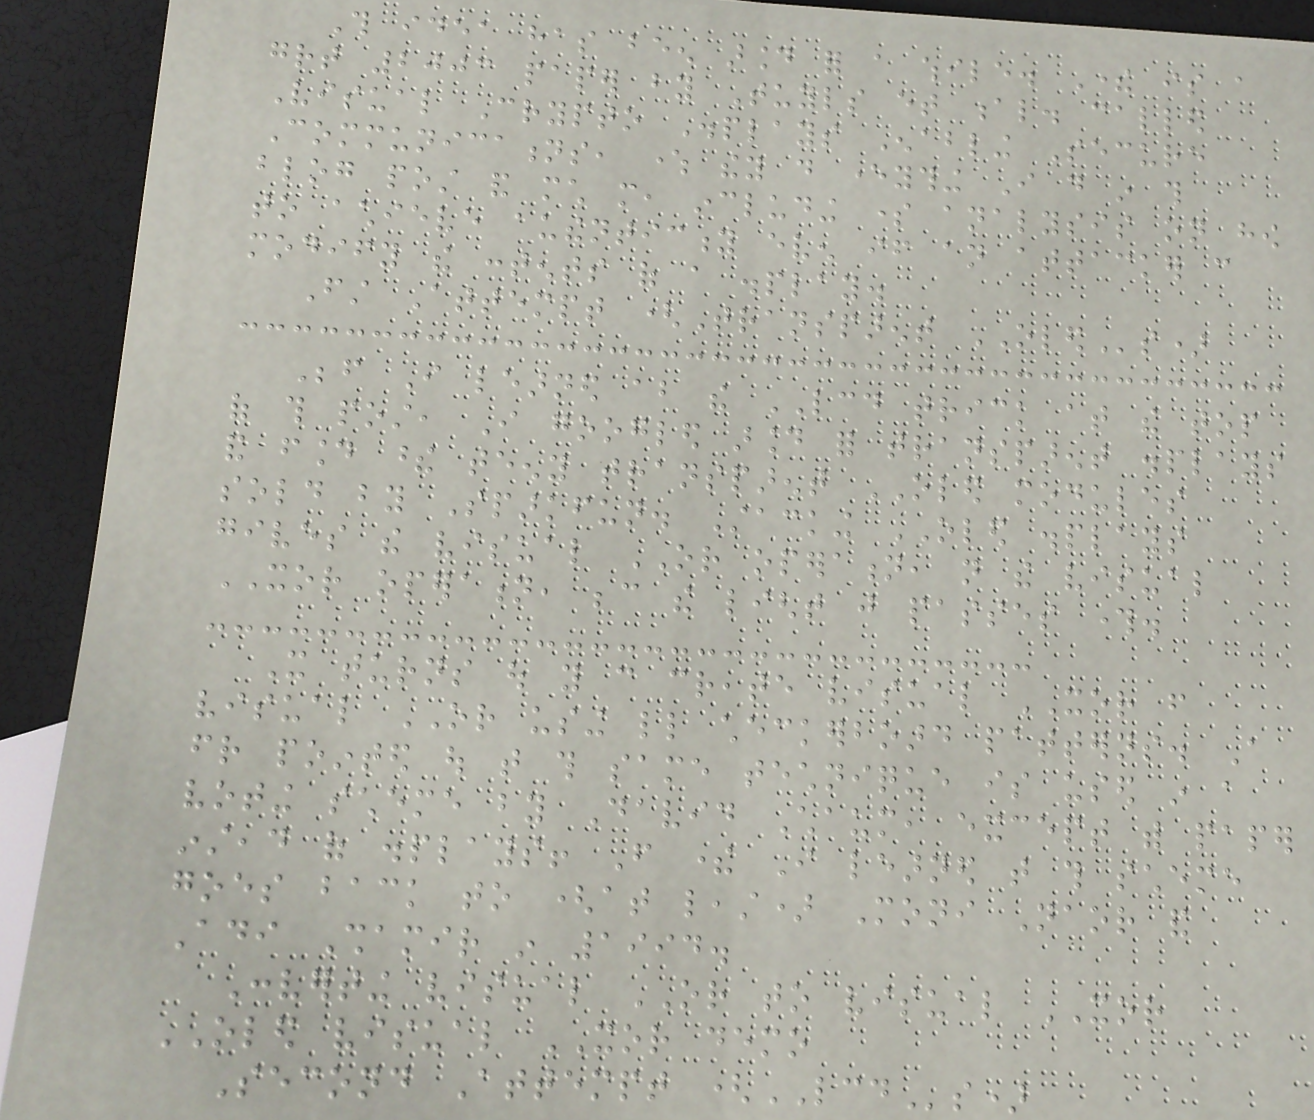This idea has been around for a while. There is a
great 2003 paper by Tuyls et al. called
Visual Crypto Displays Enabling Secure
Communications, where they do everything I do in this
blog post and much more, including some analysis on how
to achieve authenticity even if an attacker can
modify the contents of a display.
First Attempt (Transparent OLEDs)
Before I learned about the LCD trick at the top
of this post, I googled around for transparent displays
and found these teeny transparent OLED modules
sold by Sparkfun. Stacking OLED displays
gives the visual OR operation, not the visual
XOR operation, because the light just passes through.
It turns out you can create visual XOR from
visual OR using little checkerboard patterns. A
friend pointed out that this same technique is used in a
voting scheme by David Chaum, except with paper
instead of displays! From there I learned that this scheme
goes back to (at least) Moni Naor and
Adi Shamir in 1994.
Converting visual OR to visual XOR
OLED visual XOR demo
Second Attempt (LCDs)
